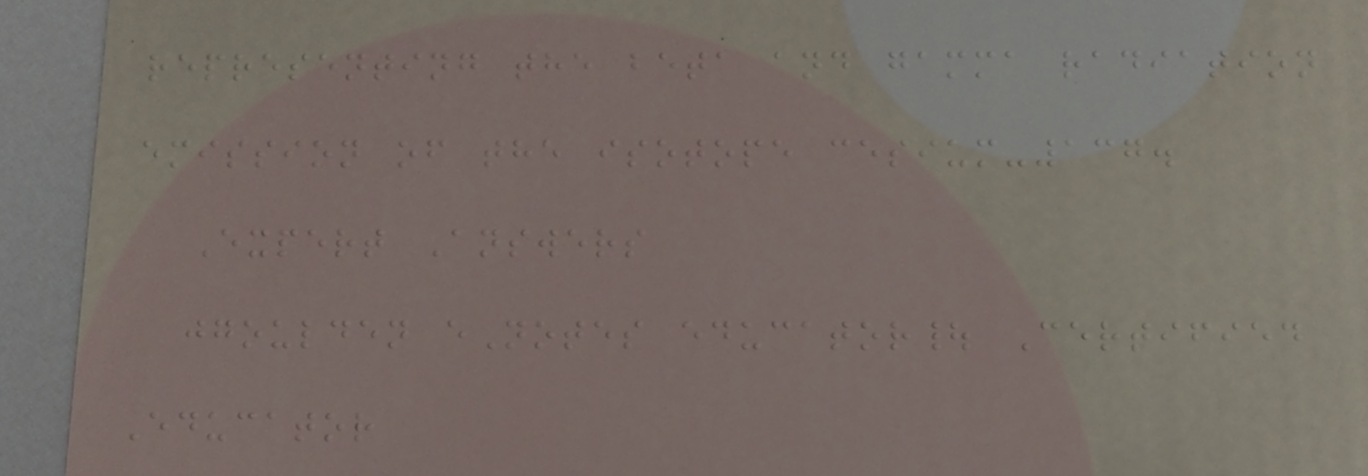representing the beta and gamma radiation
emission of the isotope cesium-137.
Expert Answers
jgoulden eNotes educator| Certified
Educator
